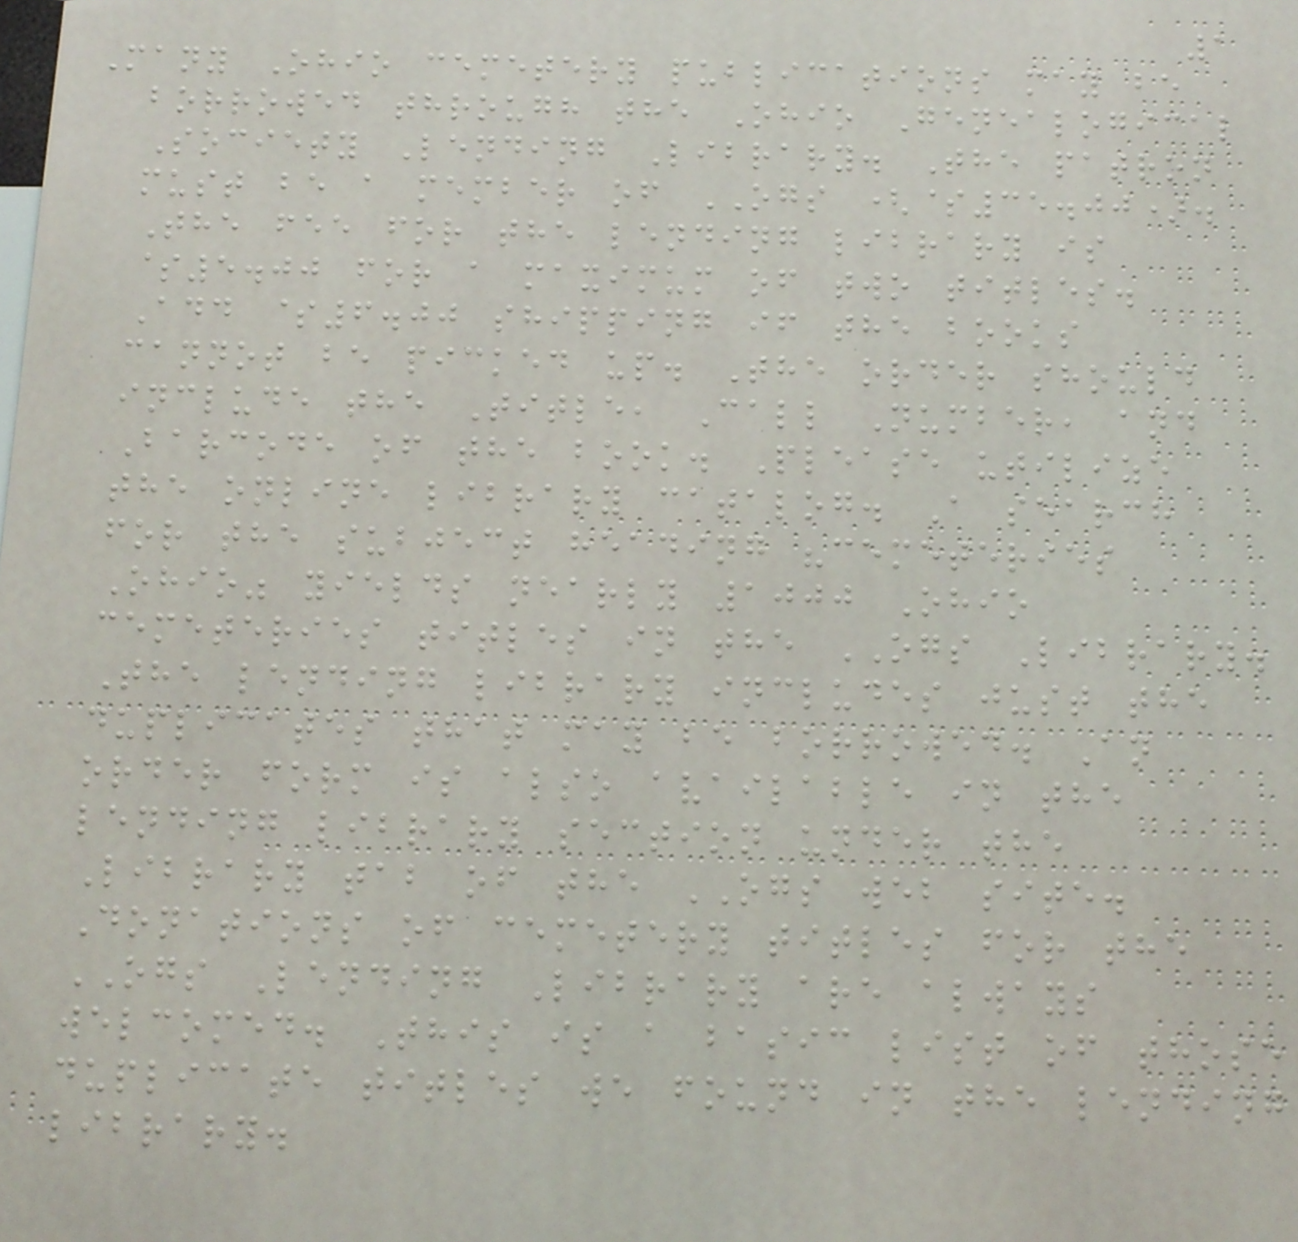1
Many Ohio cemetery publications may be
borrowed through the Ohio Genealogical
Society Lending Library. The patron
must be a member of OGS ($35.00).
The fee for the lending library is
$5.00 for a maximum of two titles.
Add $6.00 shipping if the books
cannot be picked up. The order should
include the Title, Call Number, and
Barcode of the book. Please utilize
the online library catalog. A search
for the subject heading "cemeteries
Ohio" yields nearly 1000 Ohio
cemeteries titles in the OGS Library.
The lending library includes just the
duplicates that may be borrowed. An
order form is also available in the
lending library section under the
Library tab of the OGS web site.
Donations of cemetery titles for the
OGS Lending Library are always
welcomed. This is a basic list of those
duplicate titles we found in the lending
library.
